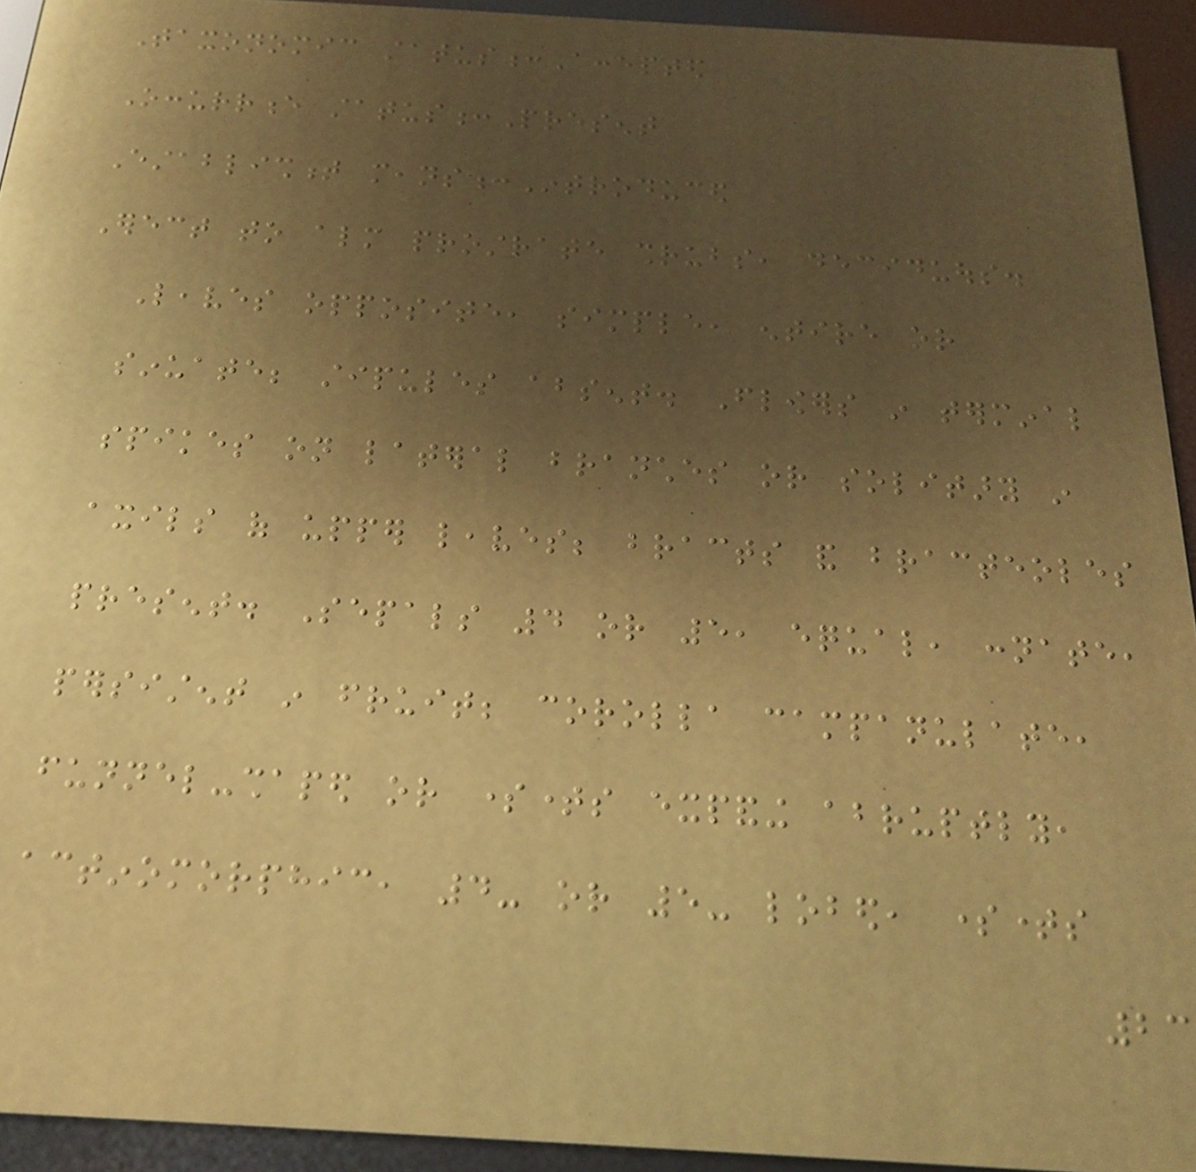Taxonomic status:Accepted
Occurrence status:Present
Establishment means:Introduced
Erect to almost prostrate shrubs, deciduous.
Leaves opposite, simple, entire or
sinuate; stipules absent. Flowers in terminal
spikes on lateral branches or solitary in
axils of upper leaves; bracts and bracteoles
present. Sepals 4 or 5, equal, connate,
persistent in fruit; corolla campanulate,
funnel-shaped or sometimes expanding abruptly,
actinomorphic, 4- or 5- lobed, sometimes
23
